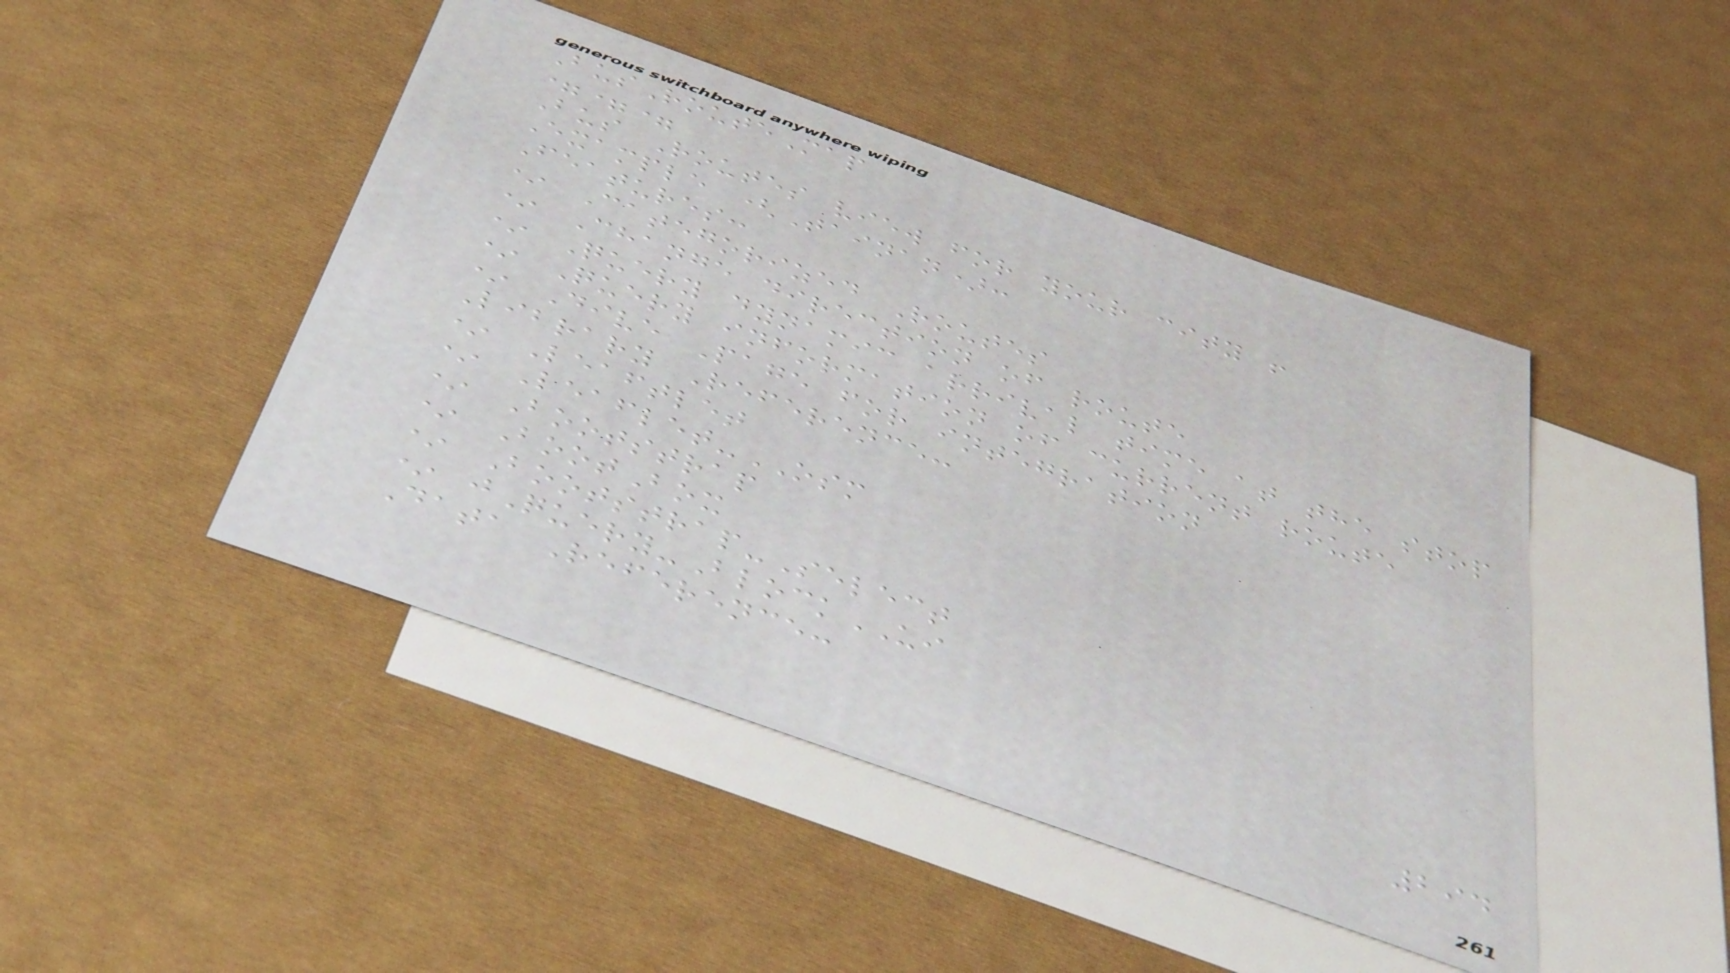BusRouteMap
===
Bus Routes view for your city !
Example (Tainan):
Features:
* Categorized Routes
* Change direction of route
* Query dynamic arrival time at the stop
* Query information of current route
* Dive Page for integration
Library Reference:
* Leaftlet
* Leaflet-OSM
* Bootstrap
* BootBox
* Bootstrap-Select
* jQuery-BlockUI
Data Reference:
294
